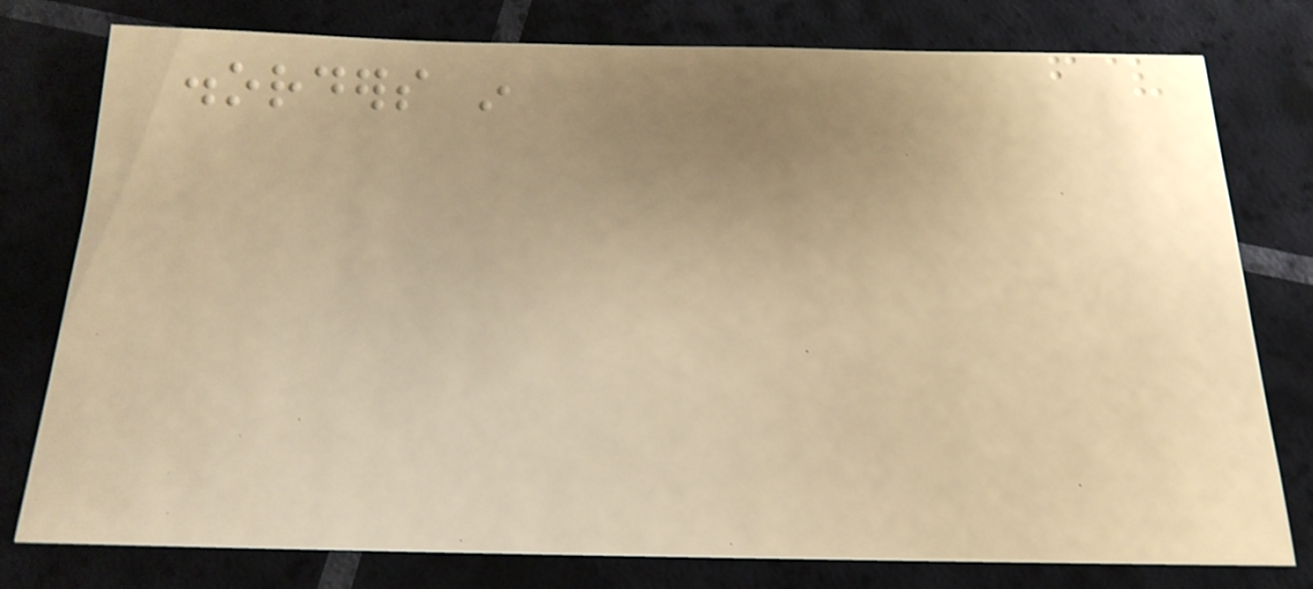disorders in
